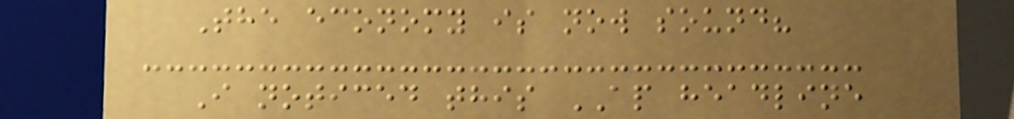The economy is now sound?
I noticed this AP headline
